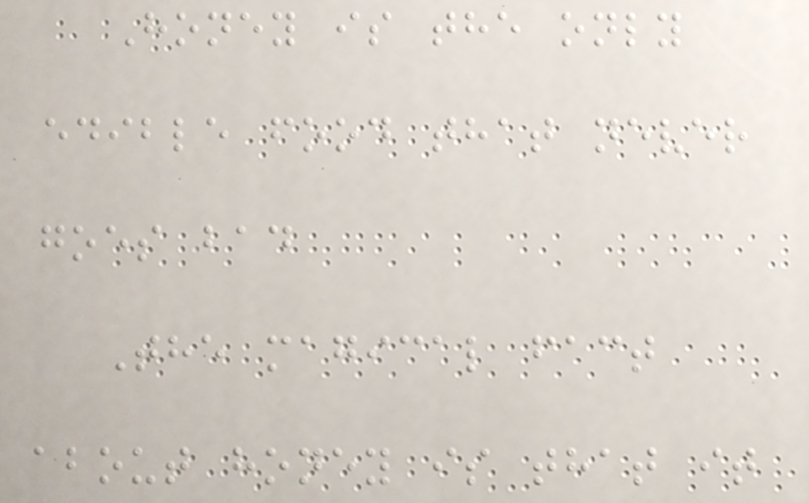Honey is the only
edible food that never
goes bad
The magical fact
about honey is that it
